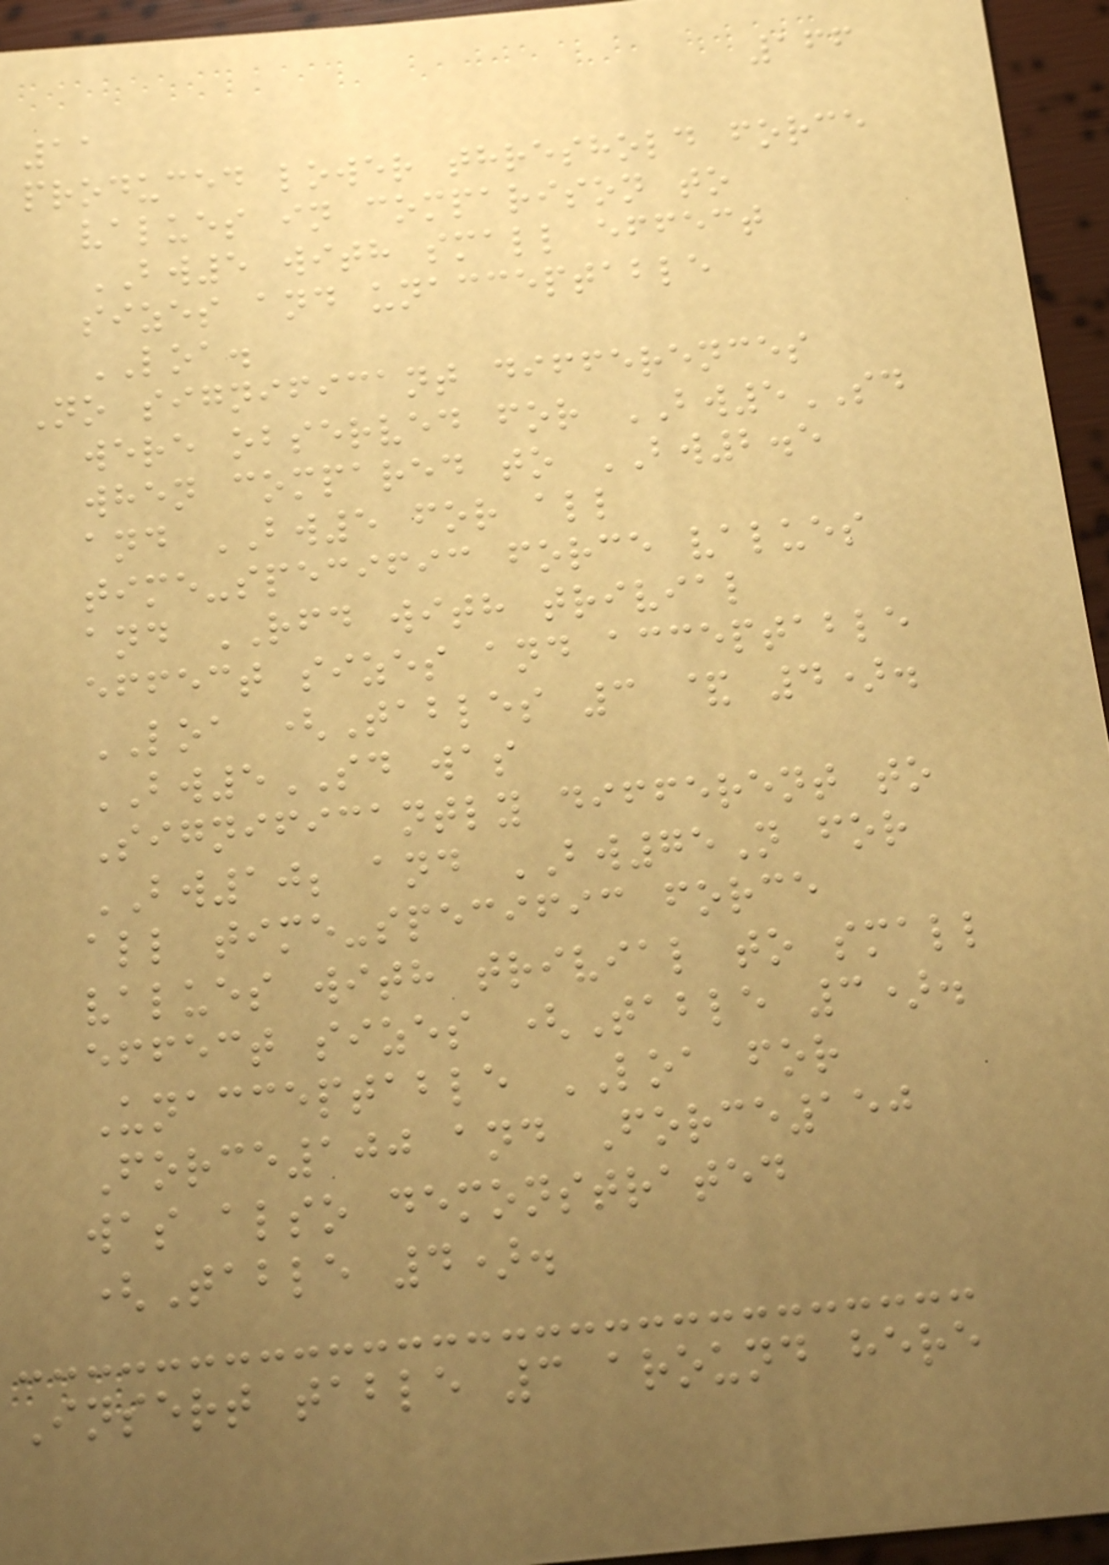166
11
produced lower threshold force
values in comparison to
BW5 with small effect
sizes and unacceptable
LOA.
No significant differences
were observed for BW5SD
when compared to BW2.5
and BW5 for all
time-specific force values
and RFD with trivial
effect sizes and acceptable
LOA (Tables 3 & 4).
BW5SD was
Significantly different to
BW10; and BW75N for
all time-specific force
values with trivial to small
effect sizes (Table 3).
Unacceptable LOA for
Force100 and Force150
was also demonstrated
(Table 4).
Insert table 3 around here
